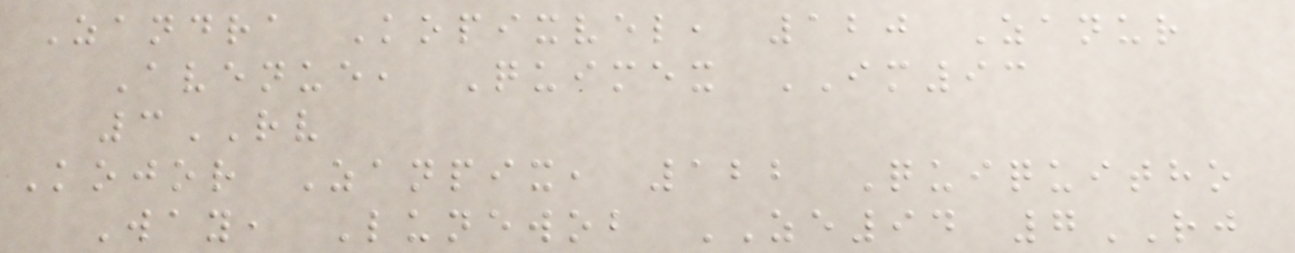Zandra Kopixvel, 120 Zanur
Avenue, Quimex IM93
3RV
Kojor Zanpix, 122 Quiquitho
Way, Lunewob ZE94 7RJ
